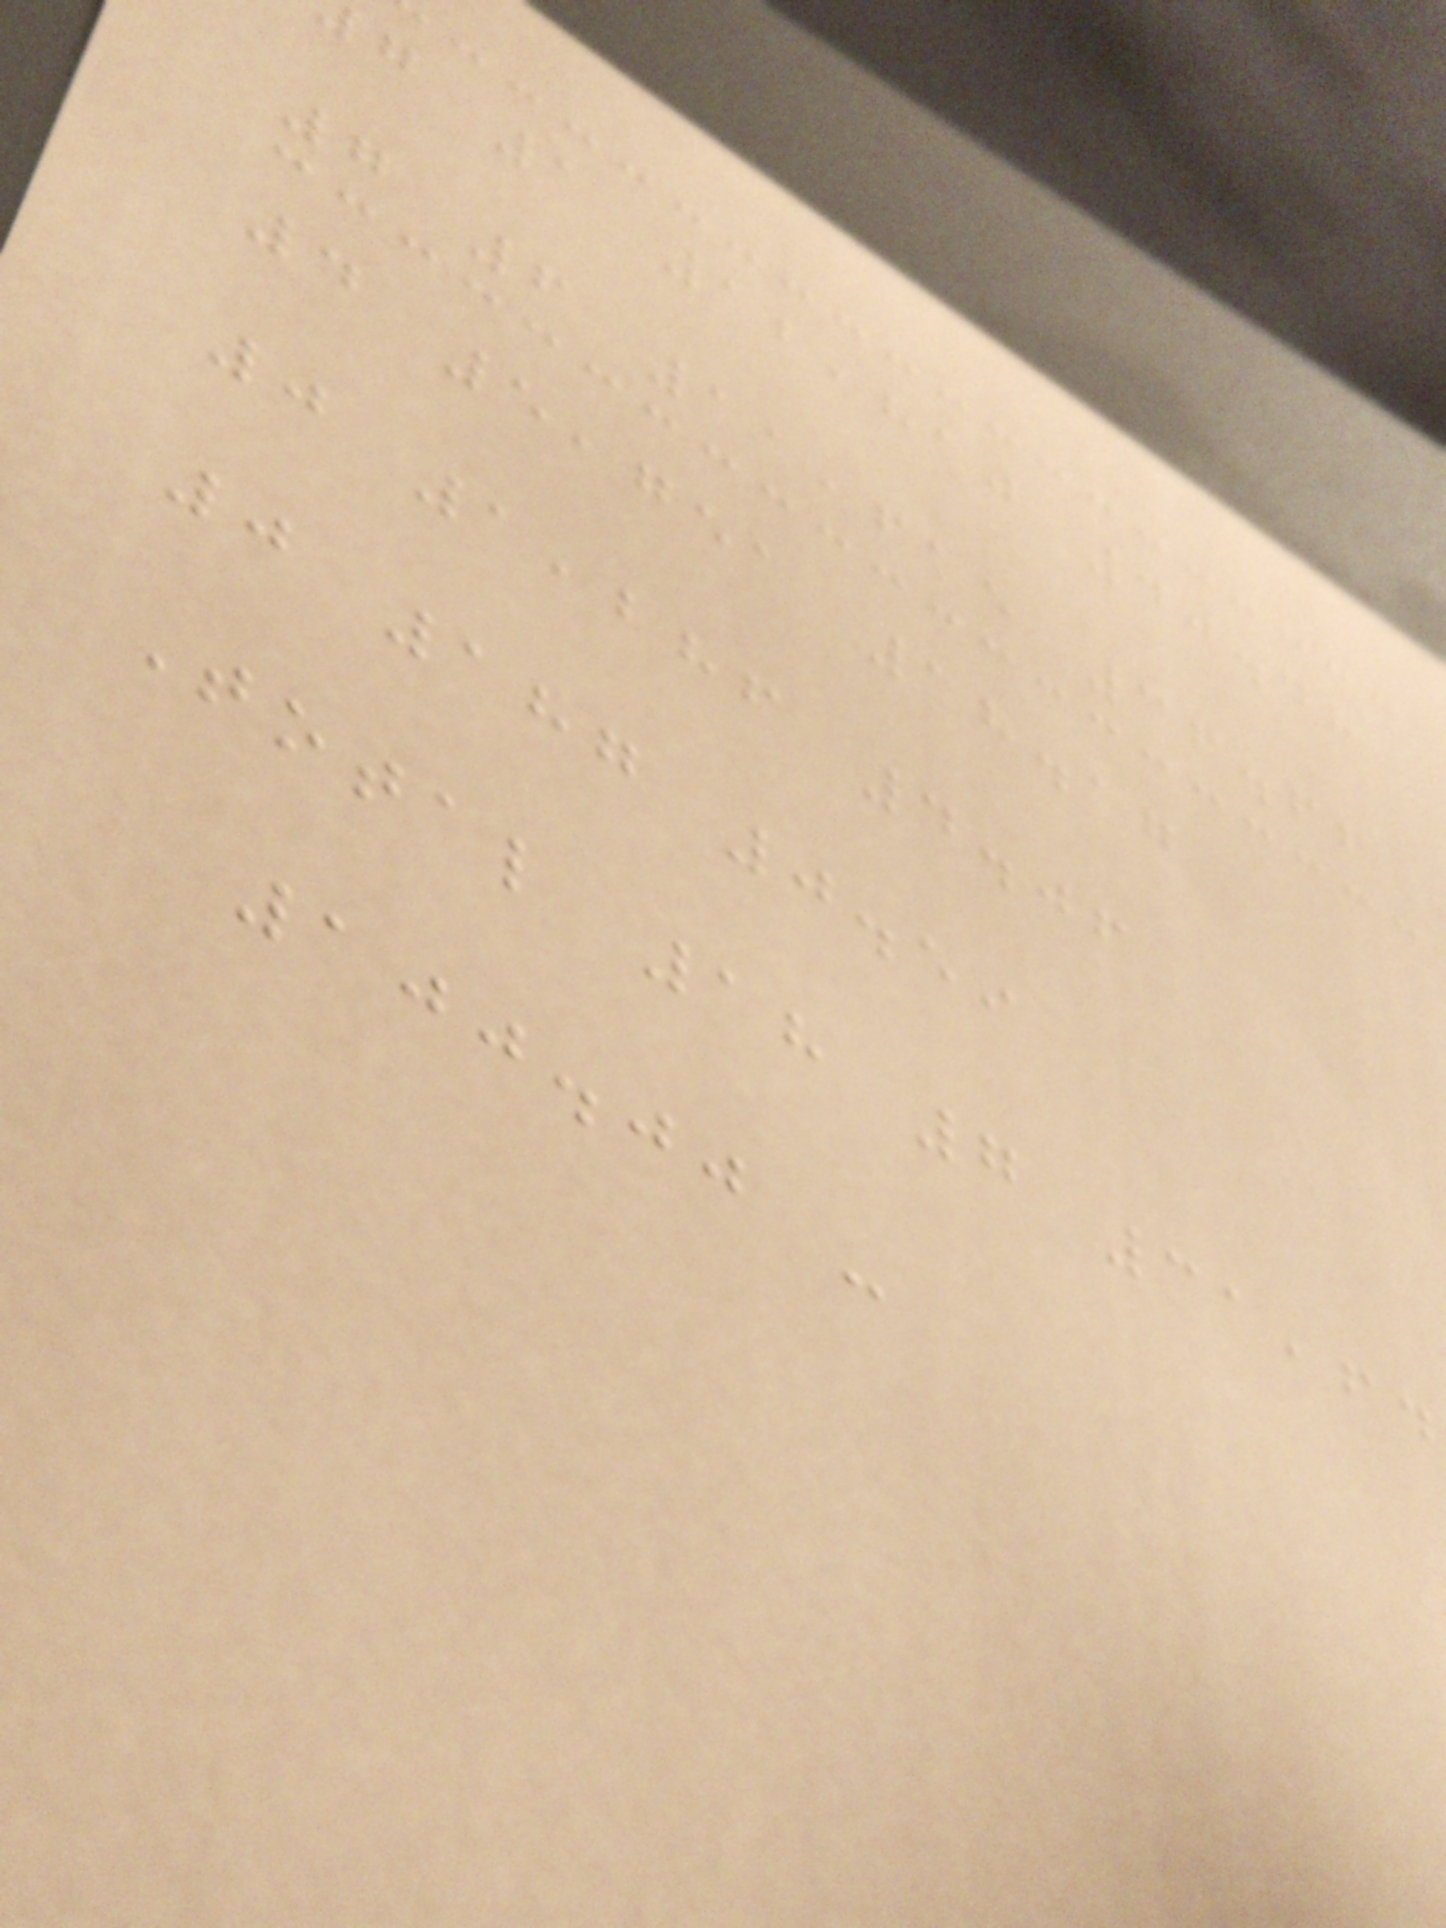g 1 12,810 40.48
7 6 11,615 36.66
4 5,751 18.17
0 1,286 4.06
0 187 0.59
Total 18 7 31,64
100.00 -
